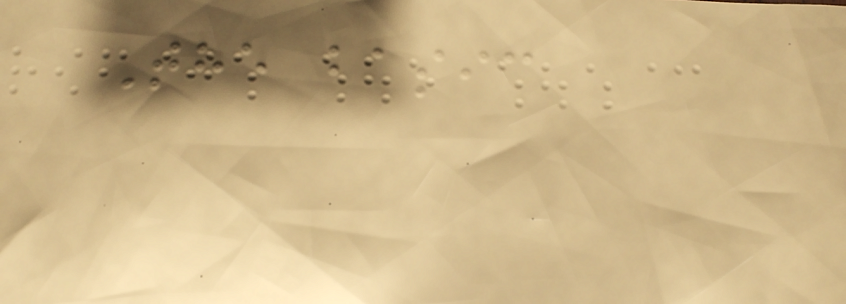The basic
